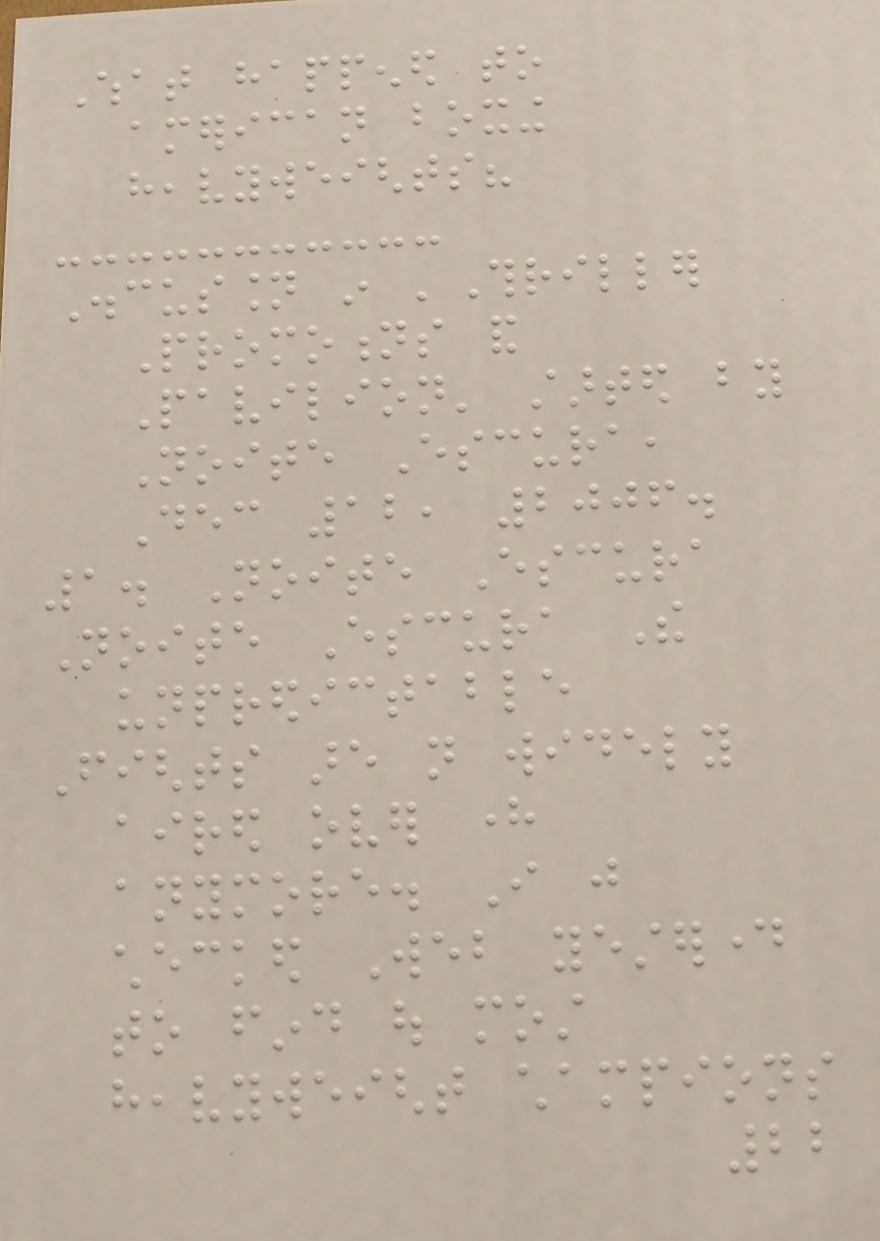What happened to
american boxing
heavyweights?
Discussion in 'Thriller
Promotions and
Pavilion' started by
Noite Escura,
Dec 12, 2006.
1. Noite Escura
Noite Escura The
unpredictable
Fights are not widely
aired over here
anymore. I just
checked Web yesterday
to find out most
heavyweight champions
22
